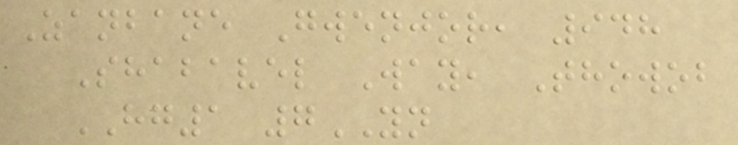Zanbane Gwenjor, 948
Shabavel Way, Thowob
HG1 7YN
